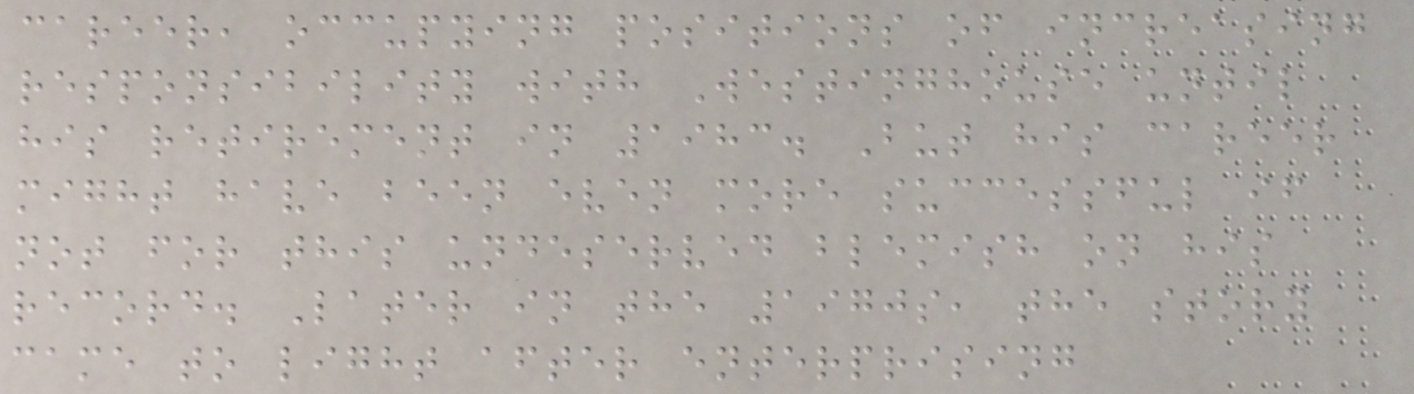career, occupying positions of increasing
responsibility with Westinghouse until
his retirement in 1983. But his career
might have been even more successful if
not for this undeserved blemish on his
record. Later in the 1970s, the story
came to light after enterprising
